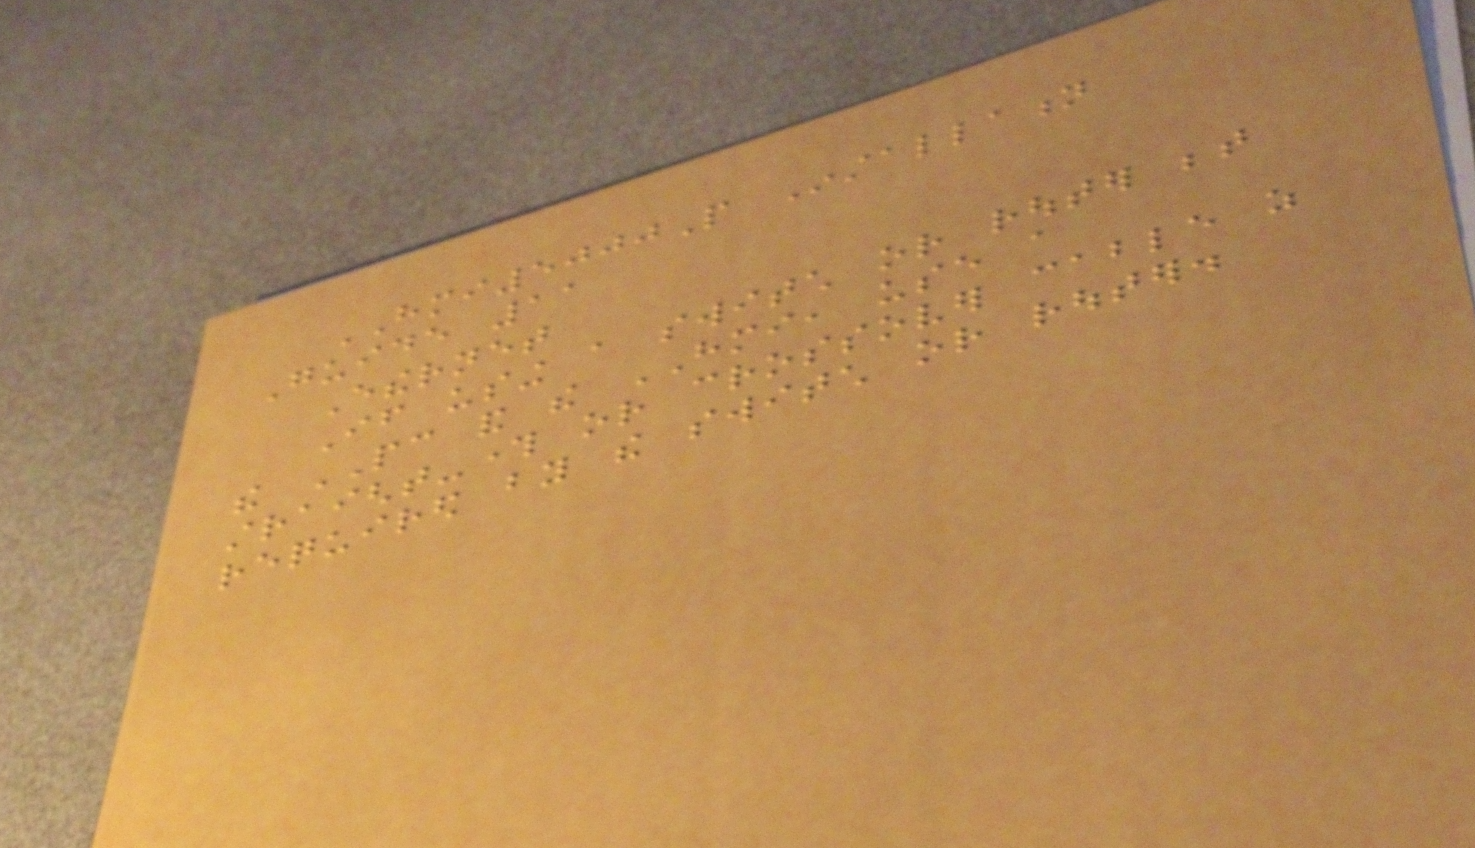HMI5000P Installation
Guide 11
Ethernet
If using a switch or router between
the PC and the HMI, use a
straight-through or crossover cable as
required by the switch or router.
